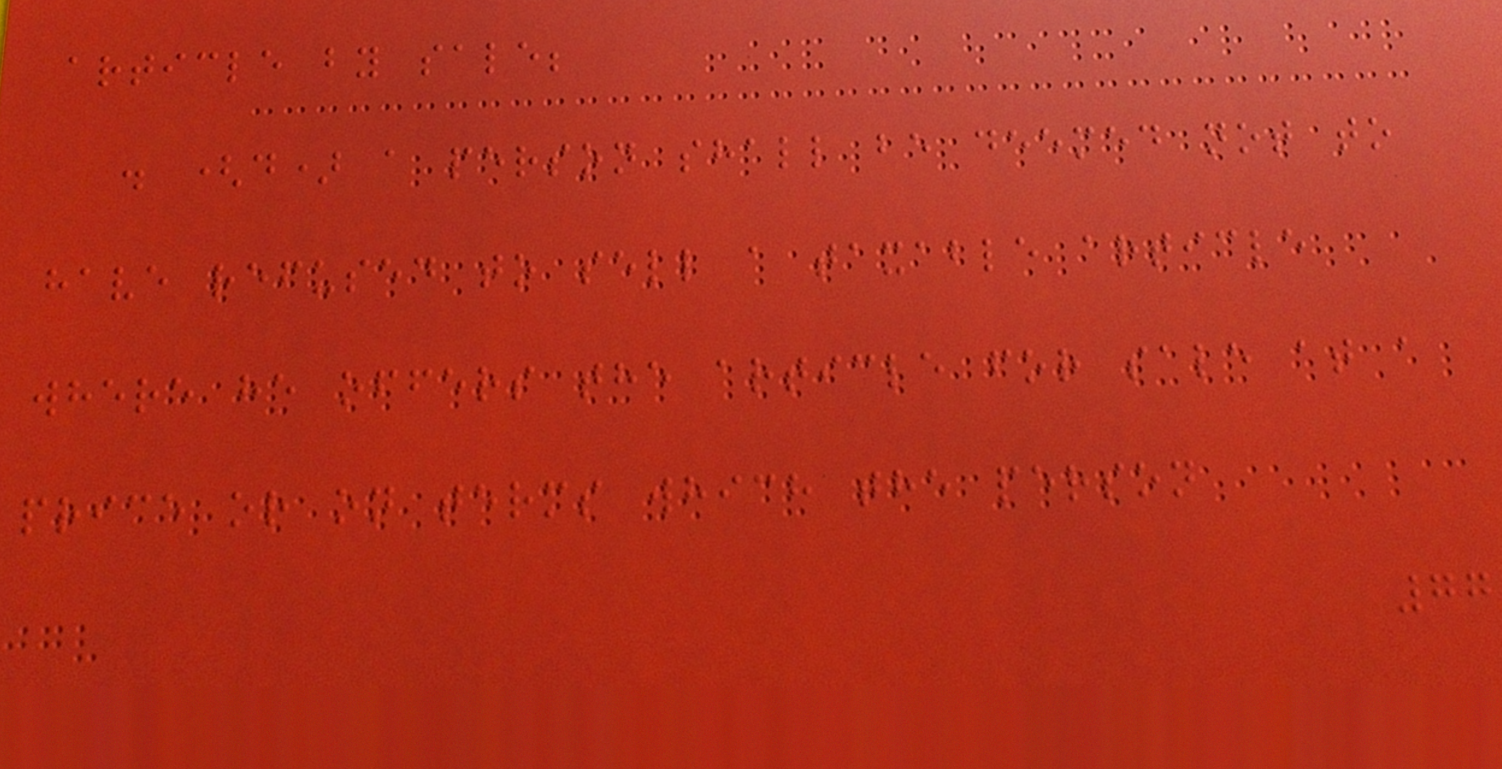article by sale;
. (d) a person shall be deemed not to
have refused to sell a taxable article
where he offers the article for sale at a
price or on terms which the person
77
